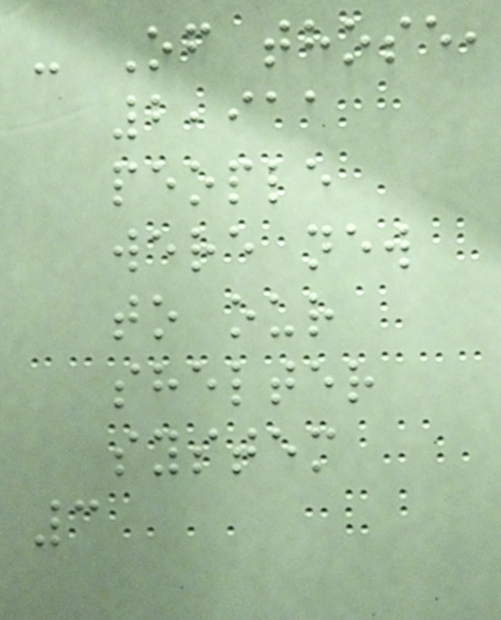- Of those,
2,911
people
were new
to our
shelter
system
3
